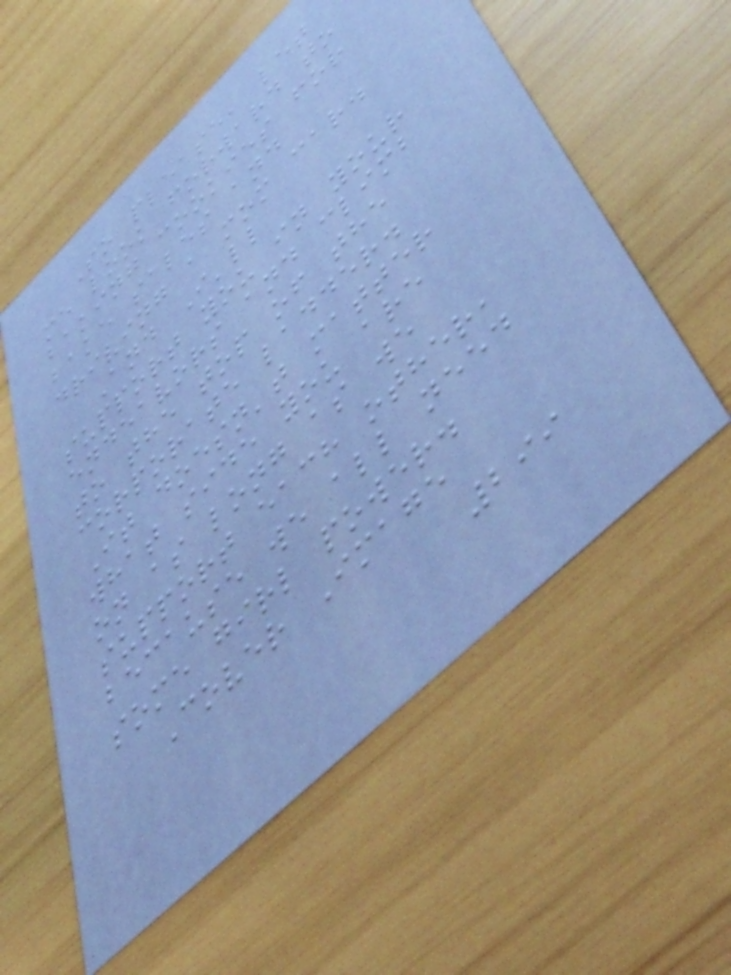So please, let
me look forward to
baking cookies for
bake sales and
driving a mom car.
And I'll
support you in your
endeavors and climb
to the top of the
corporate ladder.
It doesn't matter
what side you are
on as long as we
support each other,
because we all need
some girl power.
Cover Image
299
